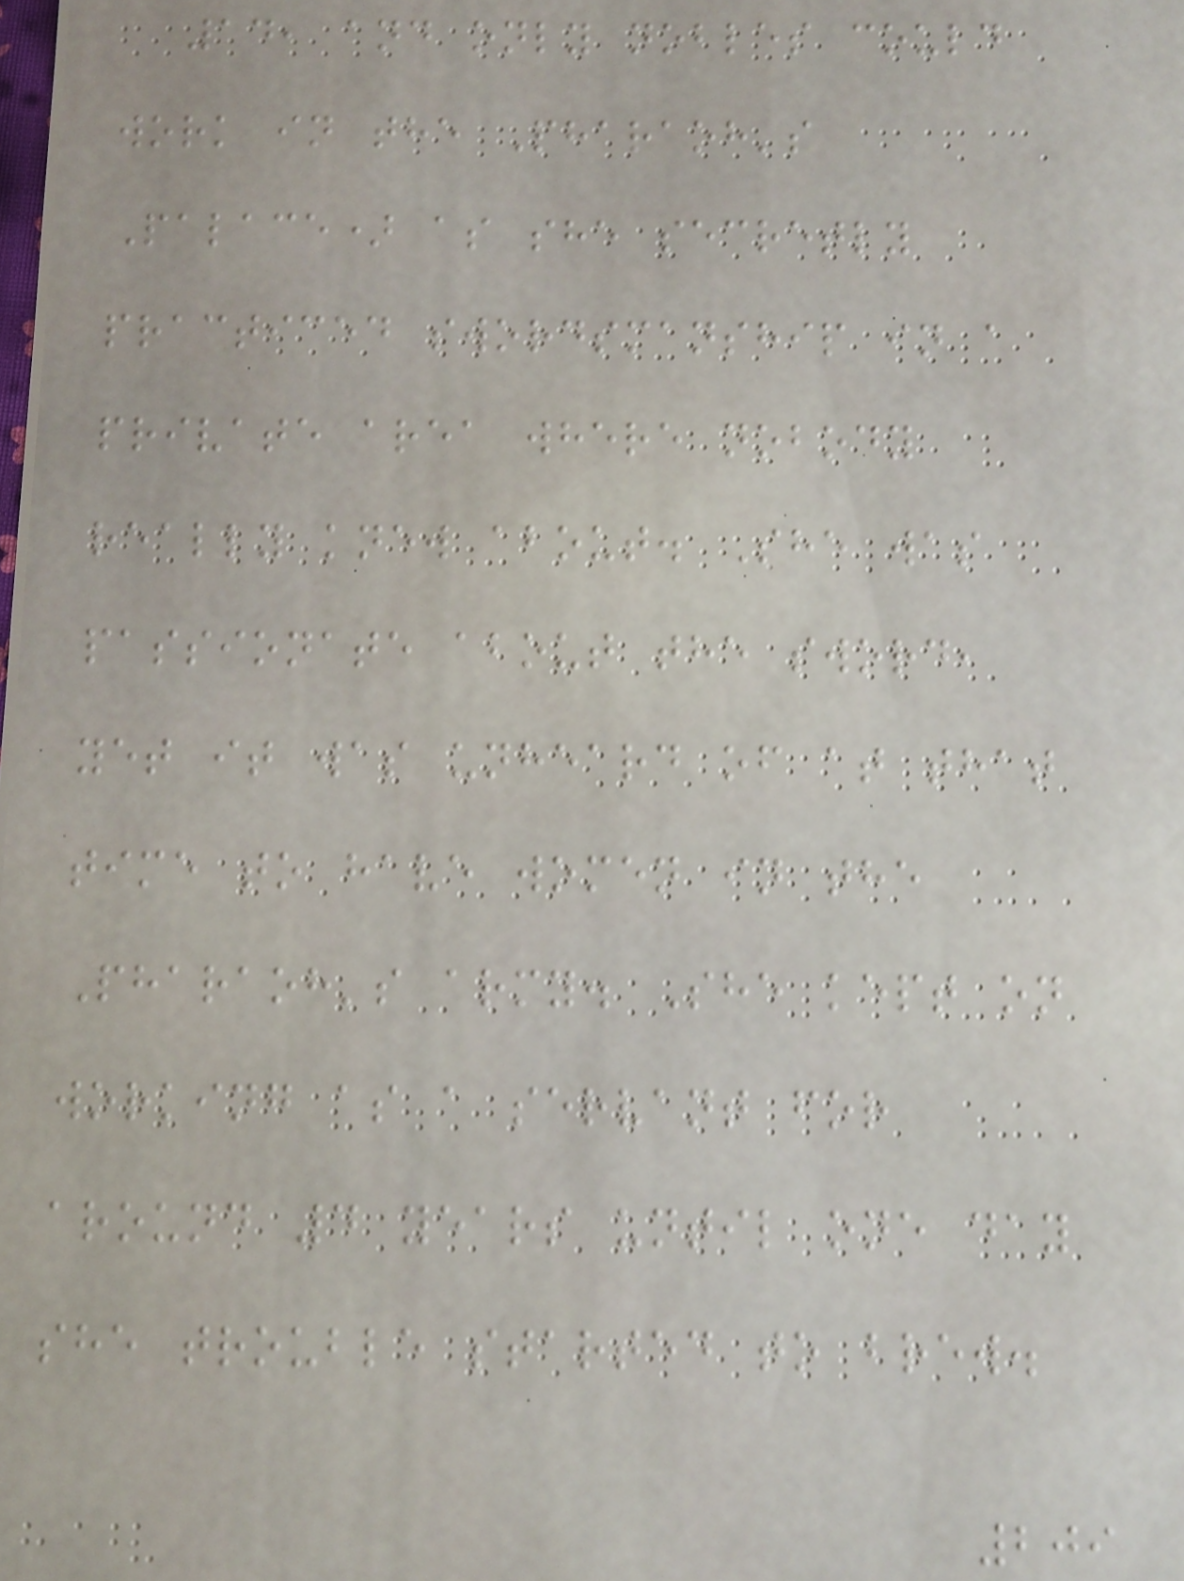14, and only nobles could
work in the Pharaoh's
Palace) as she secretly
practiced swordsmanship in a
private area where nobody
really knew about. She was
passionate about the sword,
yet it was unheard of at that
time to have women in the
Pharaoh's army. She kept on
working as a servant for
around 4 years until one day
she trouble started to brew.
209
